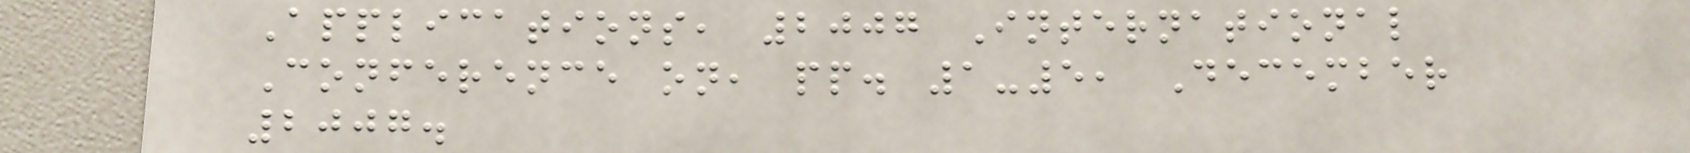Applications, 2007 International
Conference on, pp. 1-5, December
2007.
